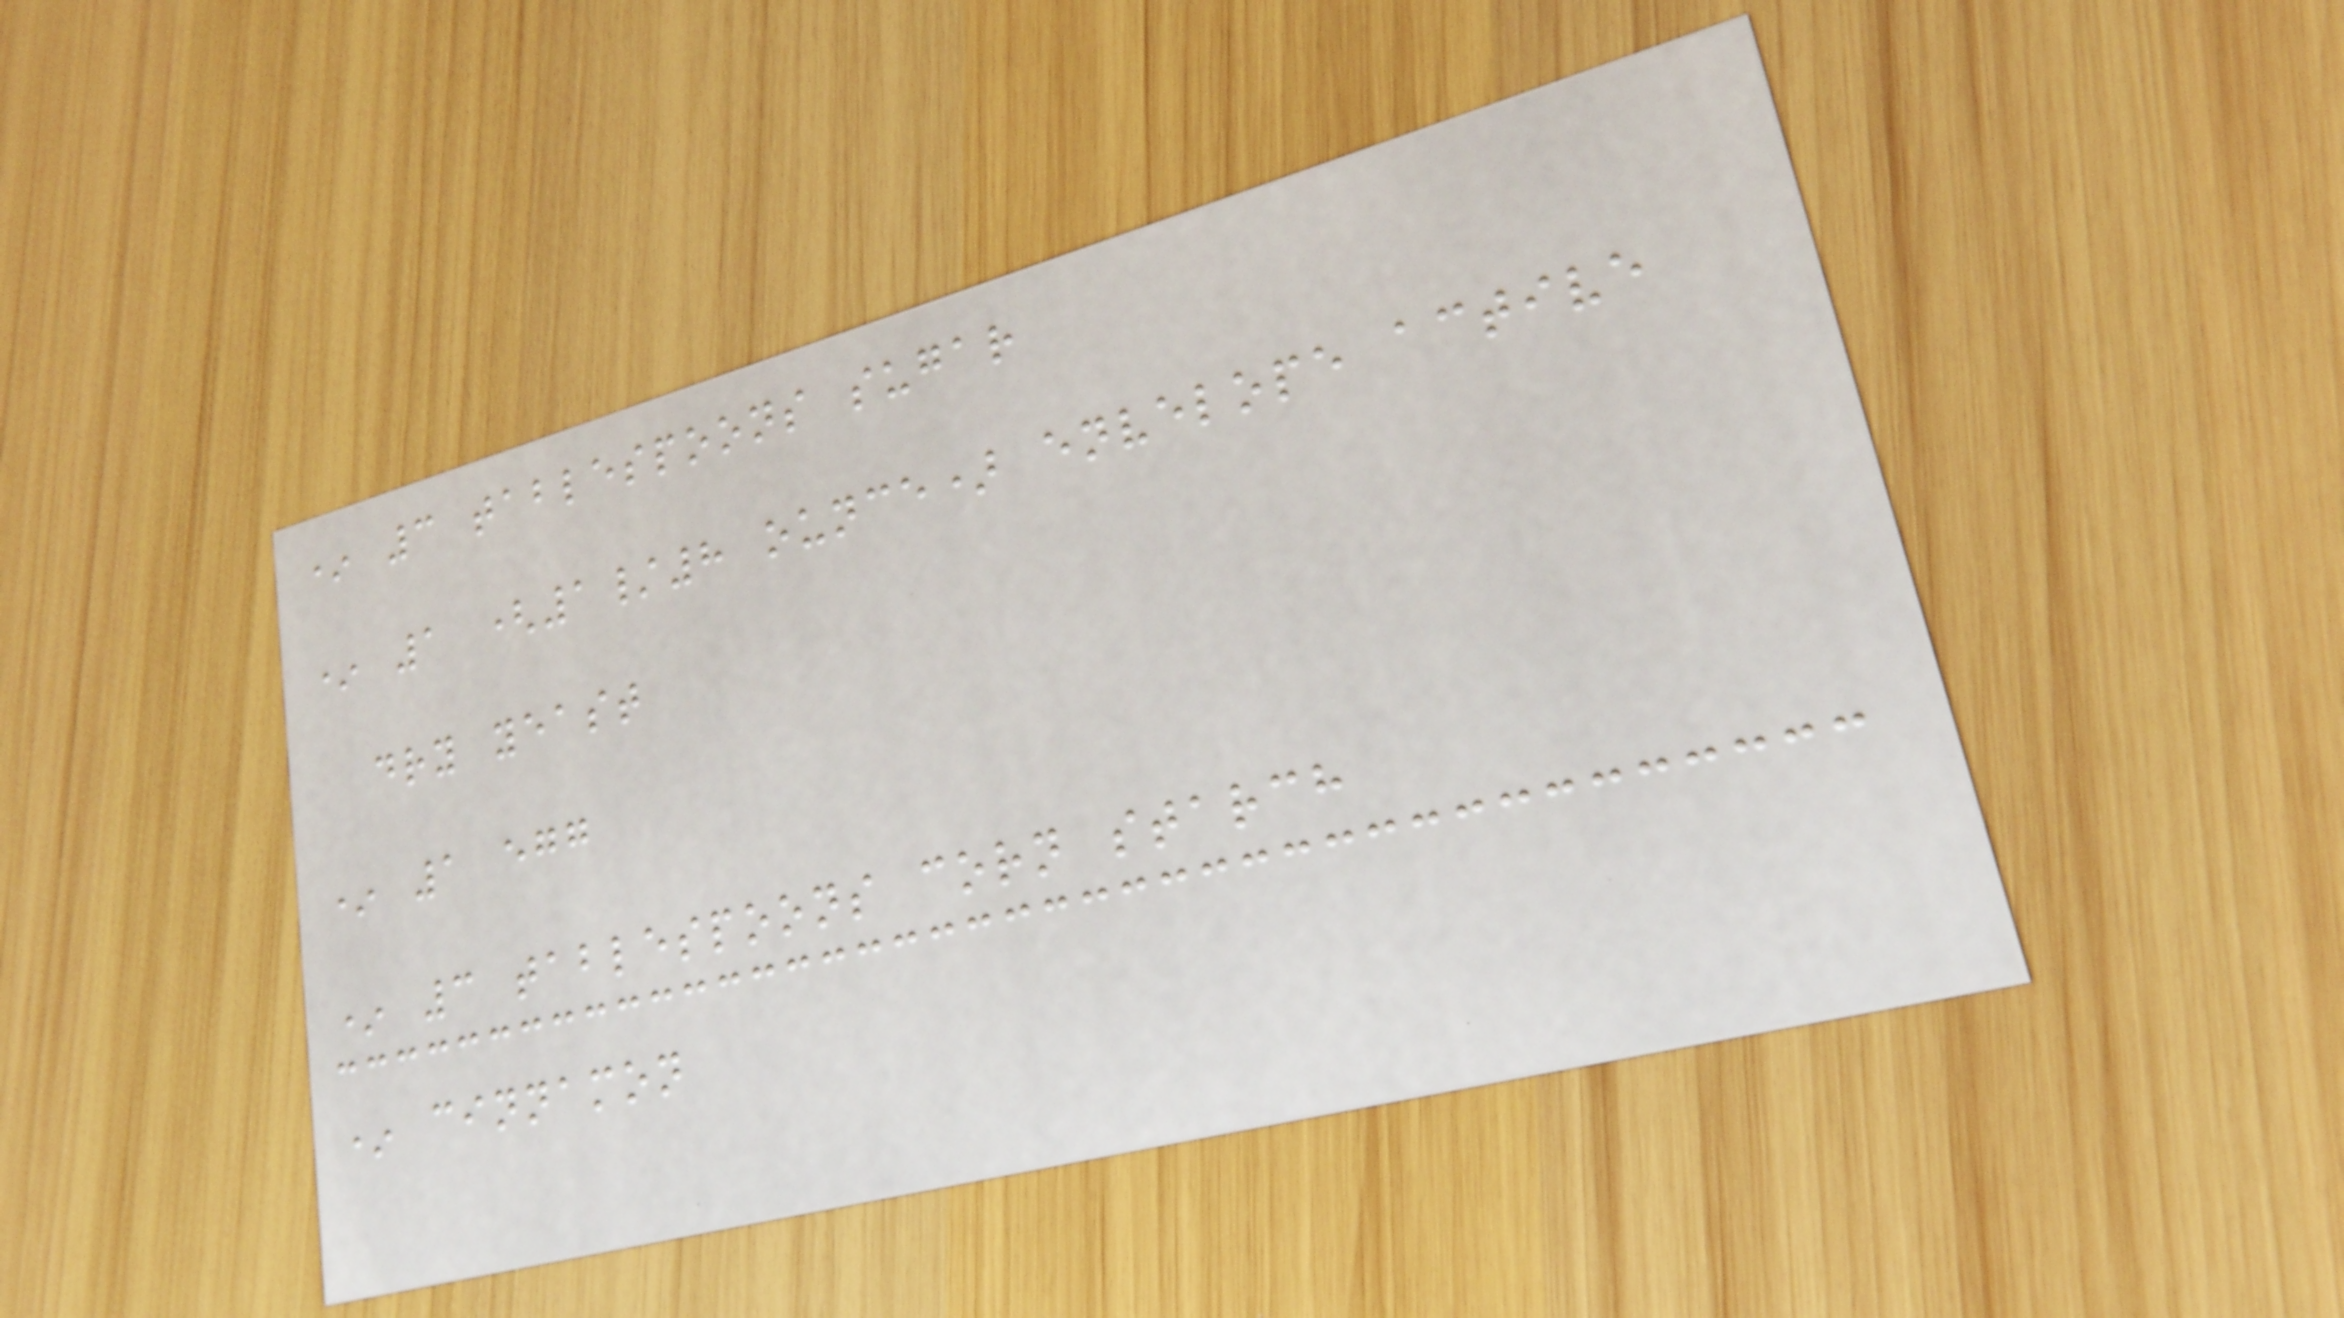* 3 tablespoons sugar
* 1 (1/8 ounce) envelope active
dry yeast
* 1 egg
* 3 tablespoons corn starch
* cinnamon
